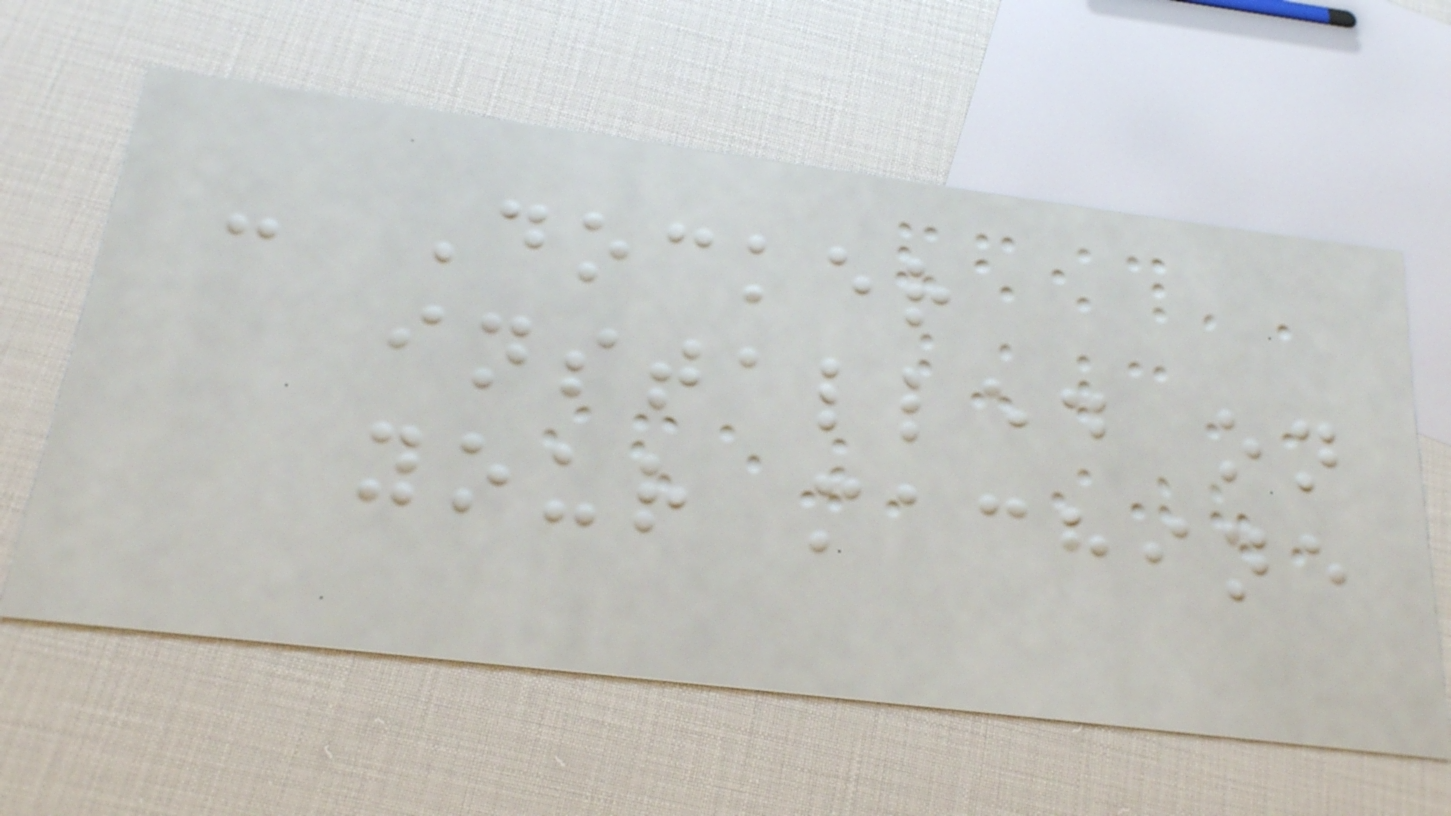- Docker
installed on
your machine
